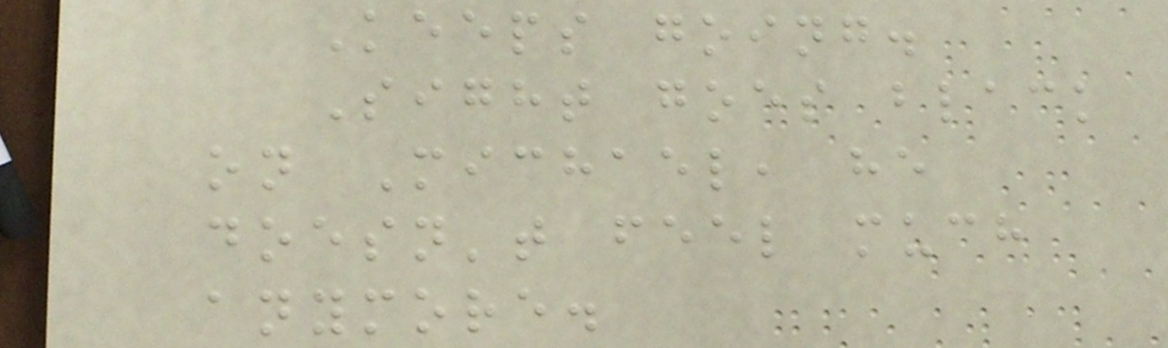Keeps going.
Sight goes black
on Michael, he
doesn't feel much
anymore.
